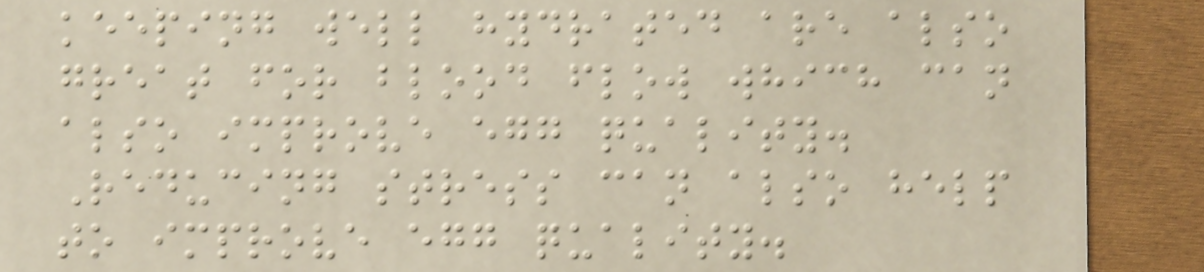keeping well hydrated are also
great for blood flow which can
also improve egg quality.
Reducing stress can also help
to improve egg quality.
